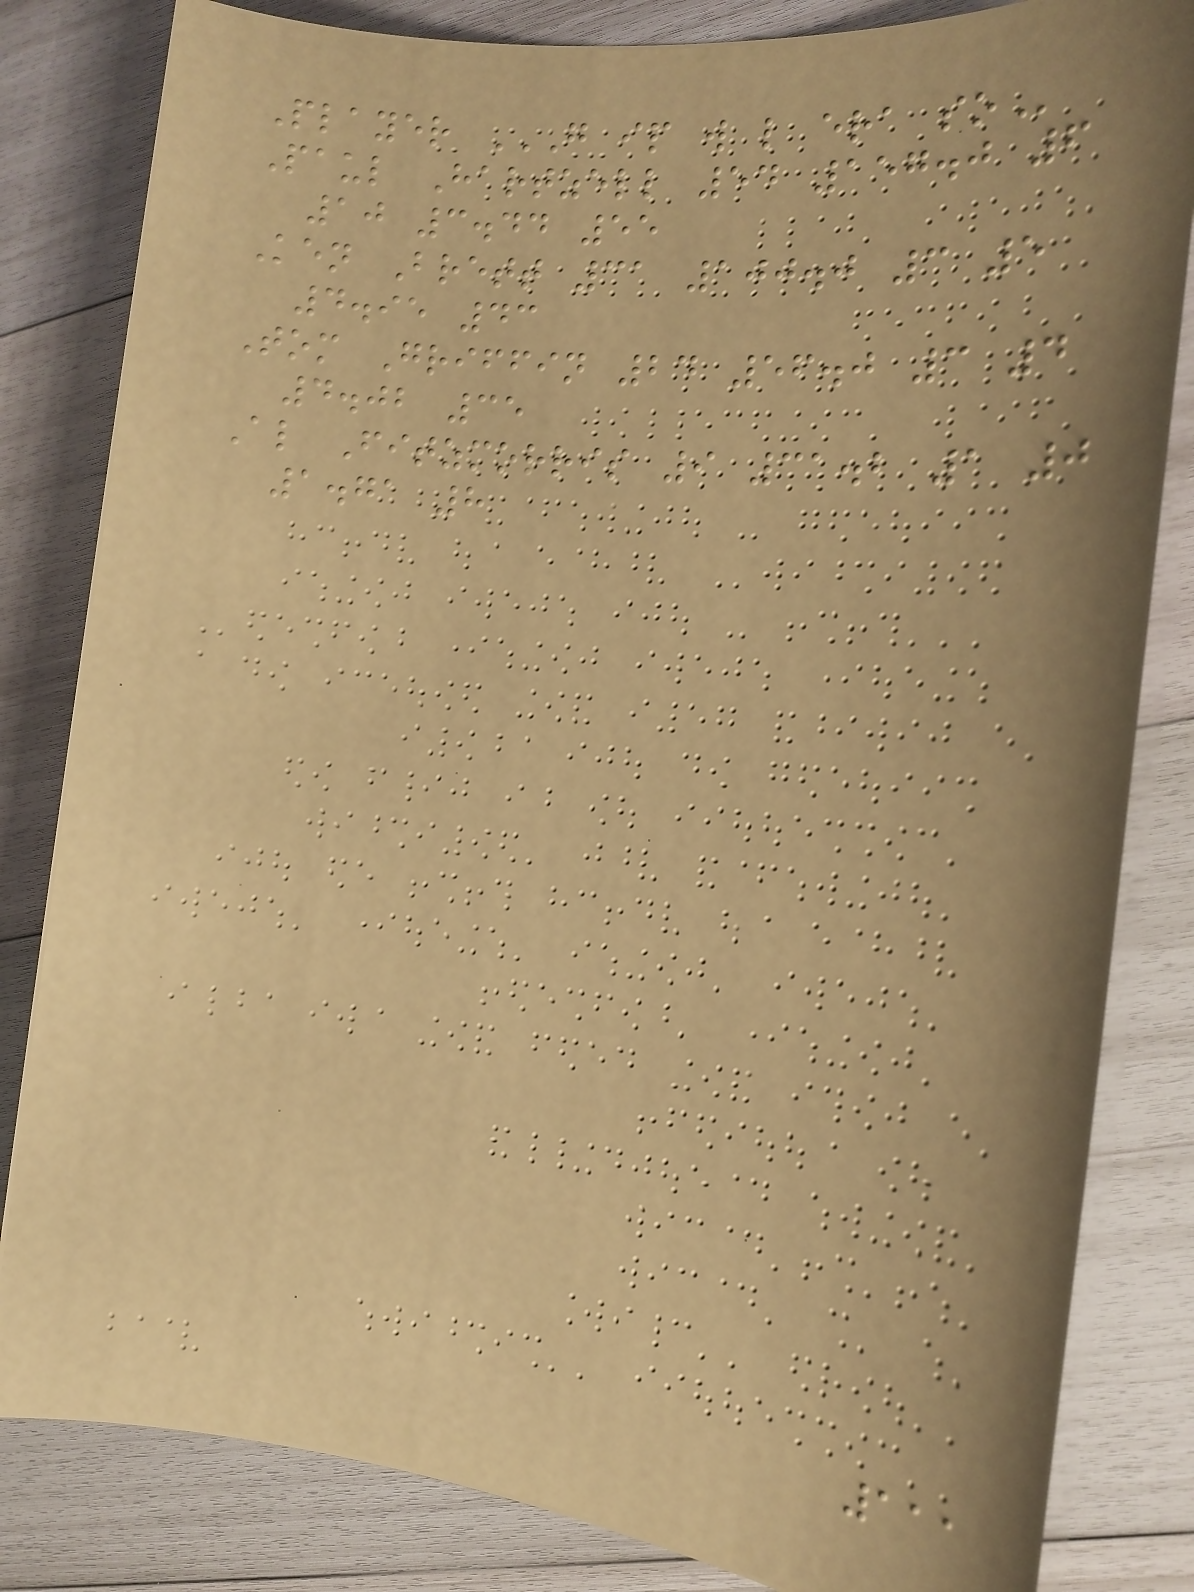Player G IP W L ERA SO
Paul Hartzell 54 157.0 6
10 3.44 55
Ken Brett 31 100.0 3 5
4.95 43
Tom Griffin 24 56.0 3 4
4.02 35
Al Fitzmorris 9 31.2 1 0
1.71 8
111
